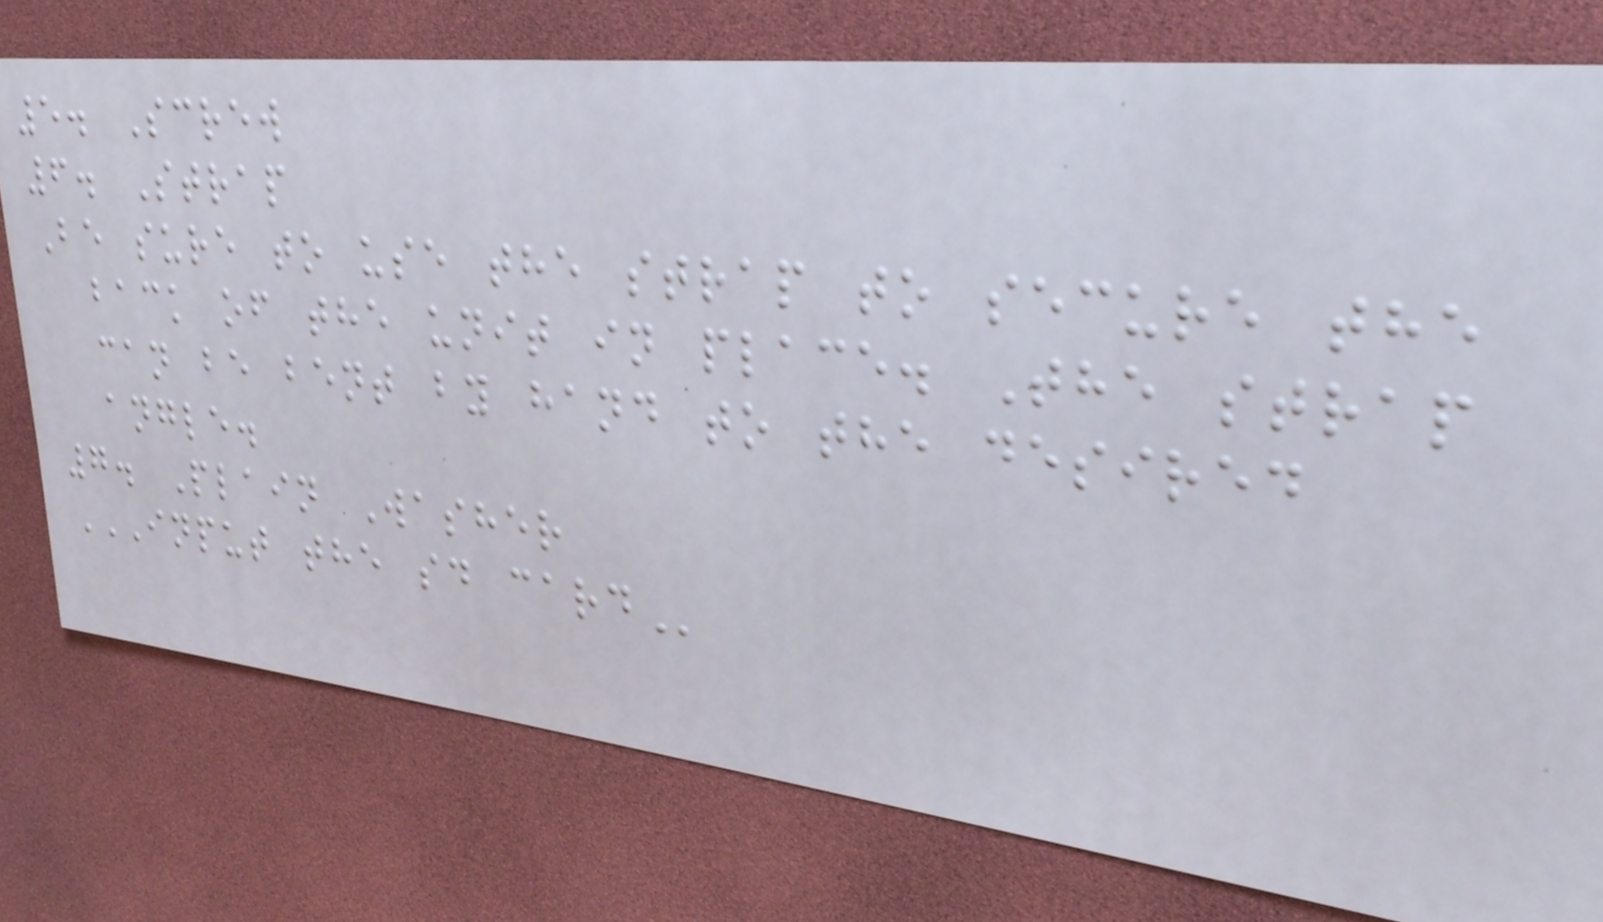5. Screw
6. Strap
Be sure to use the strap to secure the
back of the unit in place. The strap
can be bent by hand to the desired
angle.
7. Plain Washer
INPUT THE SD CARD
